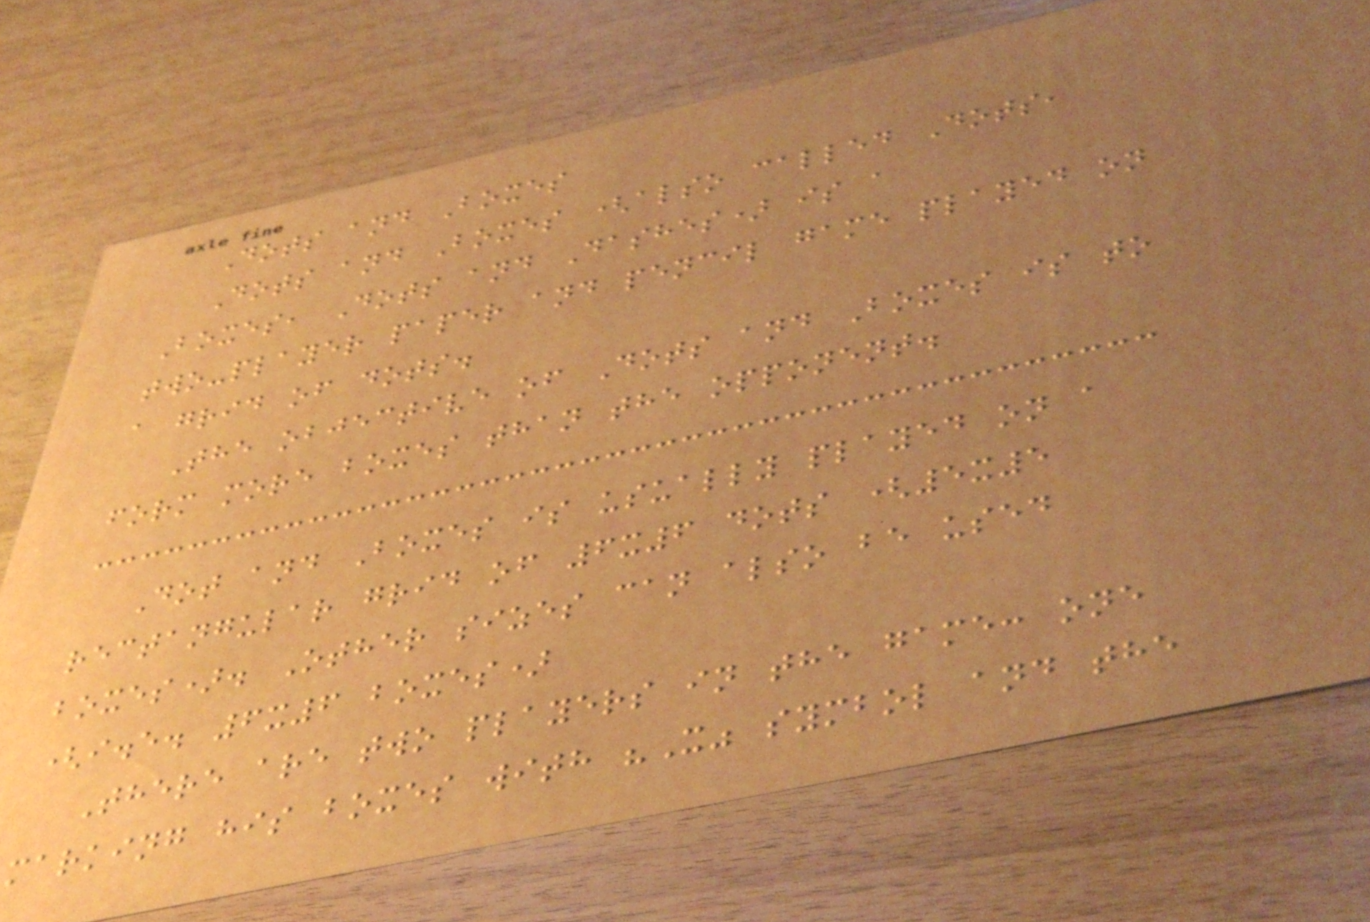Dots and Boxes
Dots and Boxes (also called Dots,
Boxes, Dots and Dashes) is a
two-player paper and pencil game played on
a grid of dots.
The objective of Dots and Boxes is to
form more boxes than the opponent.
Dot and Boxes is usually played on a
rectangular grid of 6x6 dots (5x5
boxes). Other sizes can also be used
(i.e. 6x6 boxes)
There are two players in the game: one
marking his boxes with "X" symbol and the
